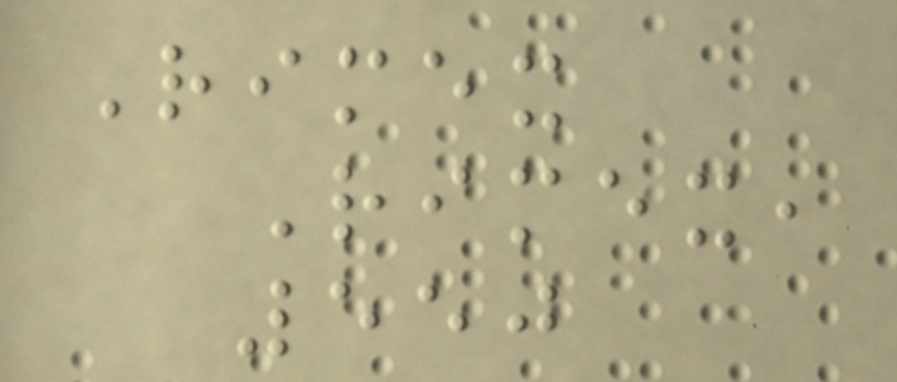Rimex
Rimex,
550
